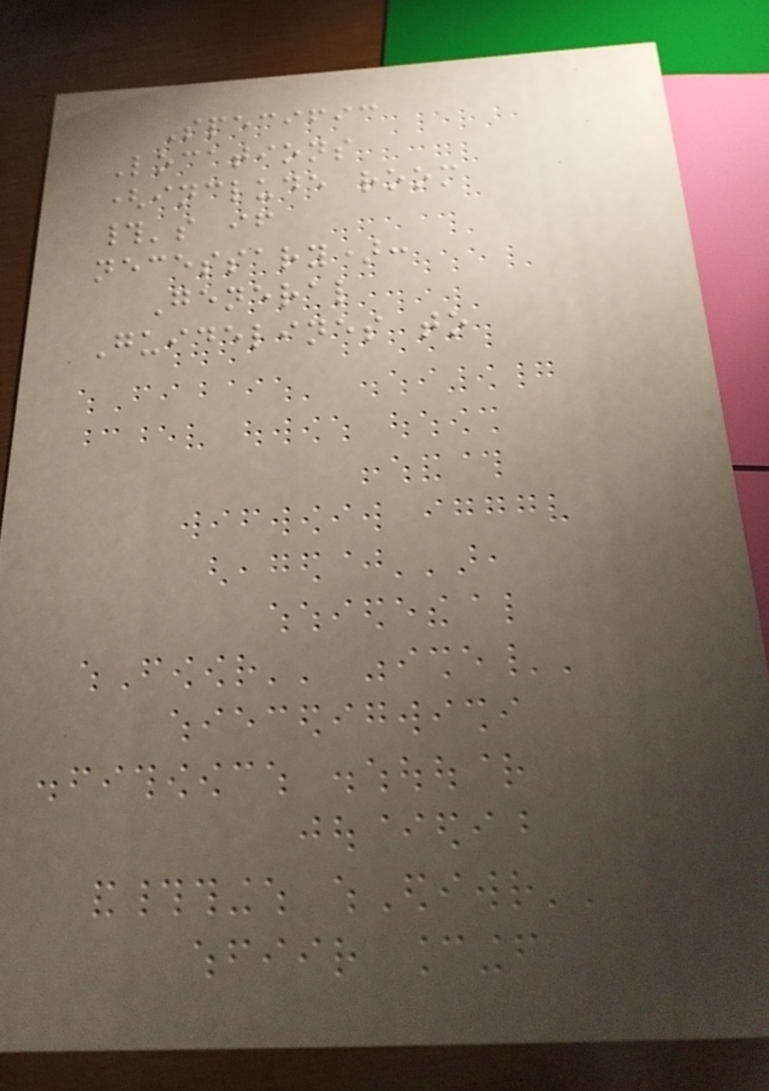Specific
Locations
(include room
#'s if
necessary):
General
Guidelines to
